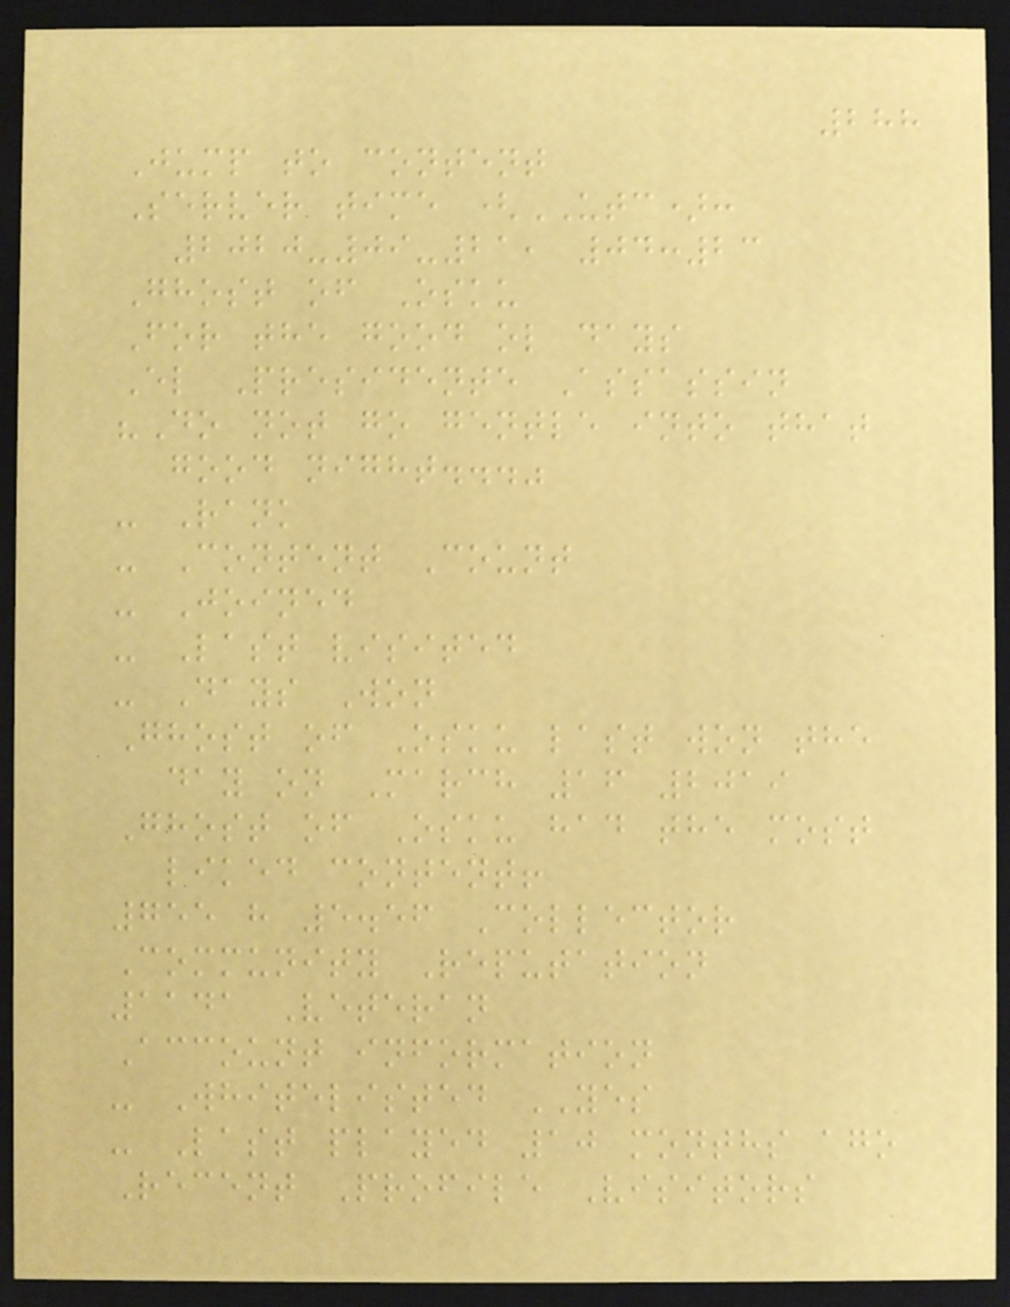288
Jump to content
Server time (UTC):
2020-09-21, 04:23
Ghost of Osku
For the good ol days
El Presidente Assassin
"Do not go gentle into that
good night..."
- Rank
- Content Count
- Joined
- Last visited
- Days Won
Ghost of Osku last won the
day on March 16 2019
Ghost of Osku had the most
liked content!
755 h 5.56 Collector
Community Reputation
1141 Veteran
Account information
- Whitelisted YES
- Last played 10 months ago
Recent Profile Visitors
